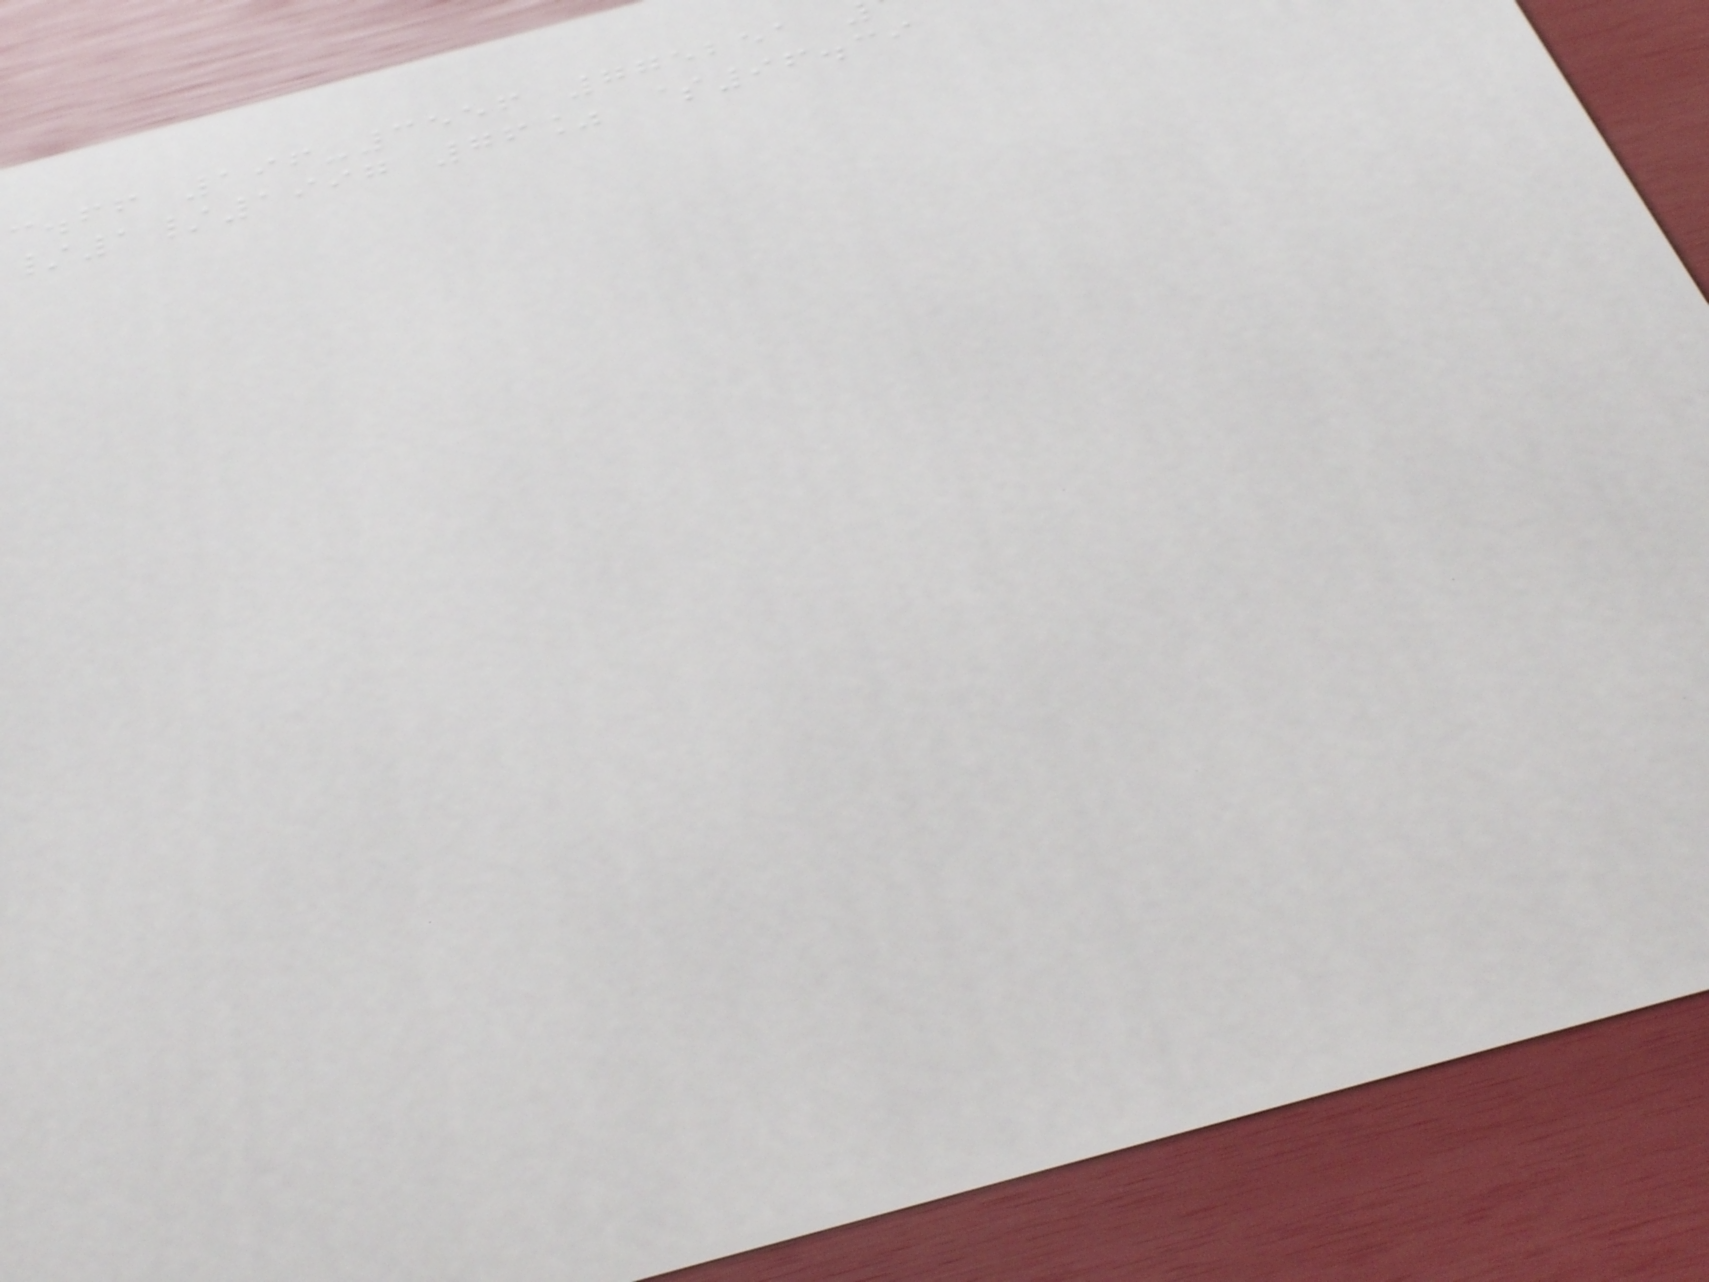c.ff 196-3556 775251
/1/1997 76% $96.39
